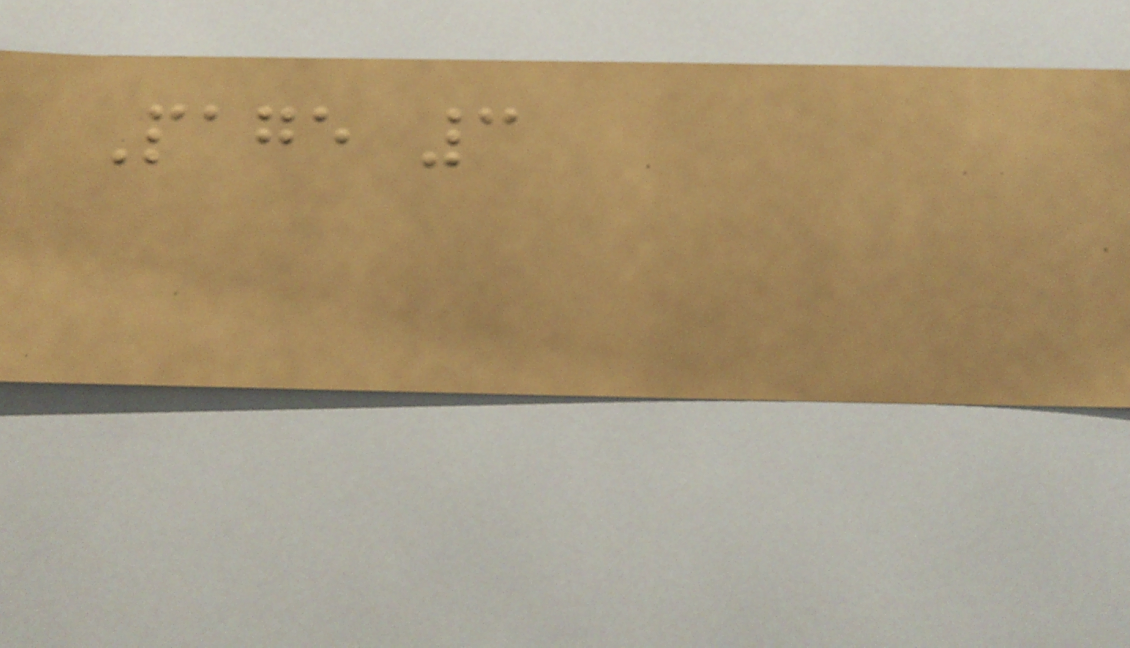Page 3
